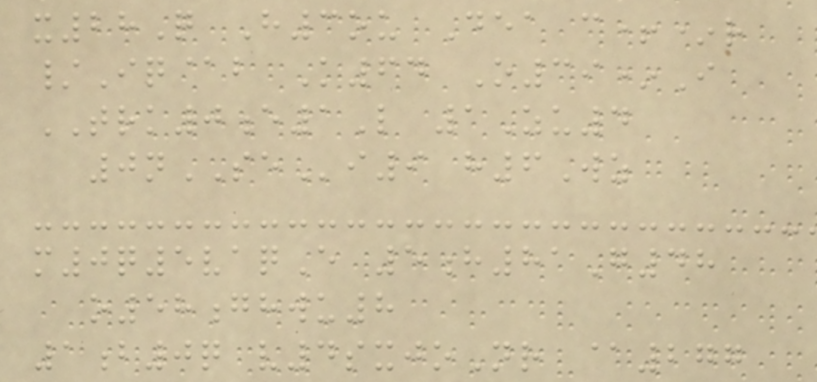x28Q H3ou Dea c+*r
/Iq@b K64 O39*I
TRK0e1L 1Zu4
0nSEi9 h6Wz
m0q5vaqE 5h81G48
o58ghwu8
1b0q v4sxjoNr @277
